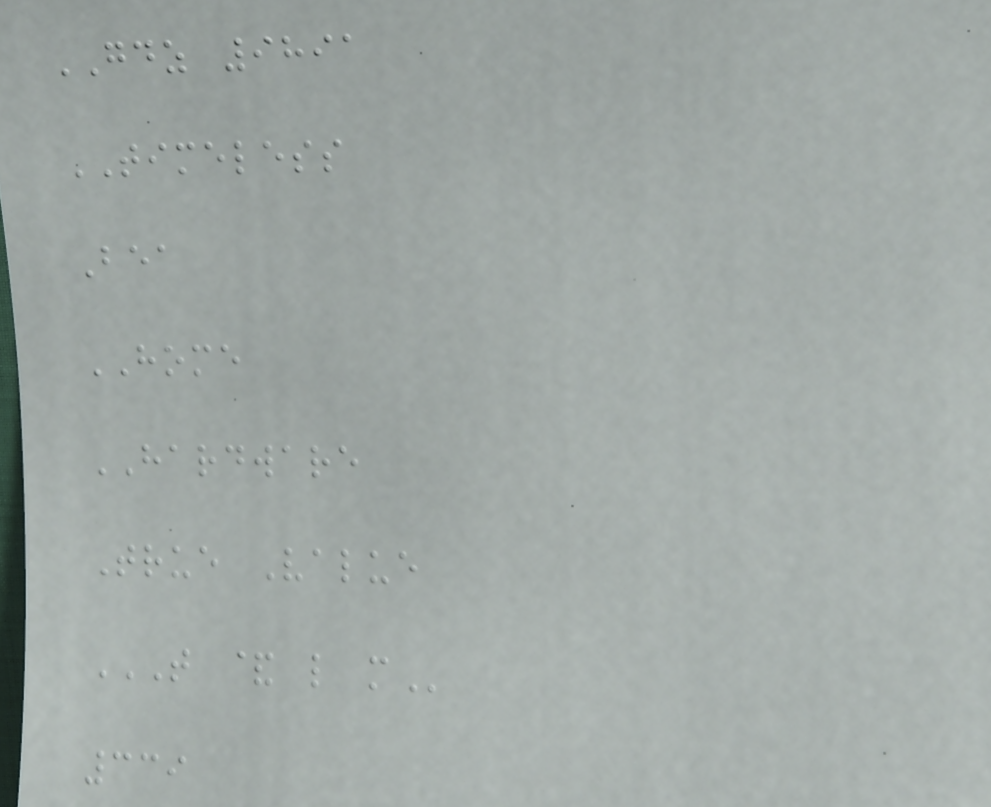GDZ 9891
TIMELESS
Bea
HOME
HARDWARE
True Value
T & L M
339
